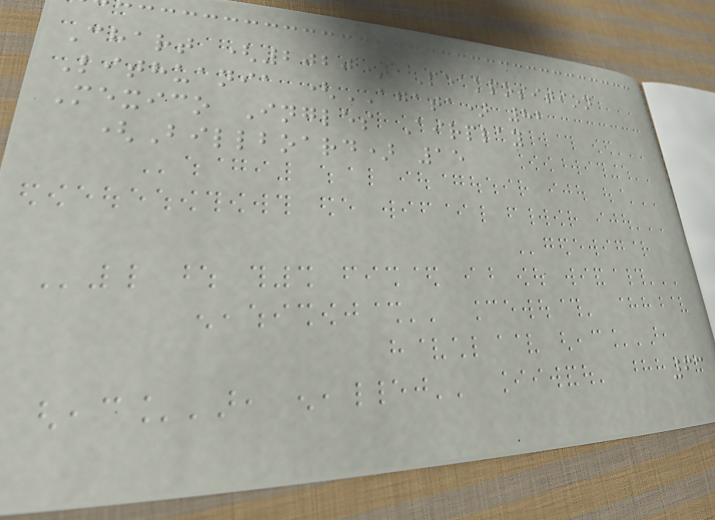Chart (2020) Peakposition
Lithuania (AGATA) 82
Mexico Ingles Airplay
(Billboard) 15
63
